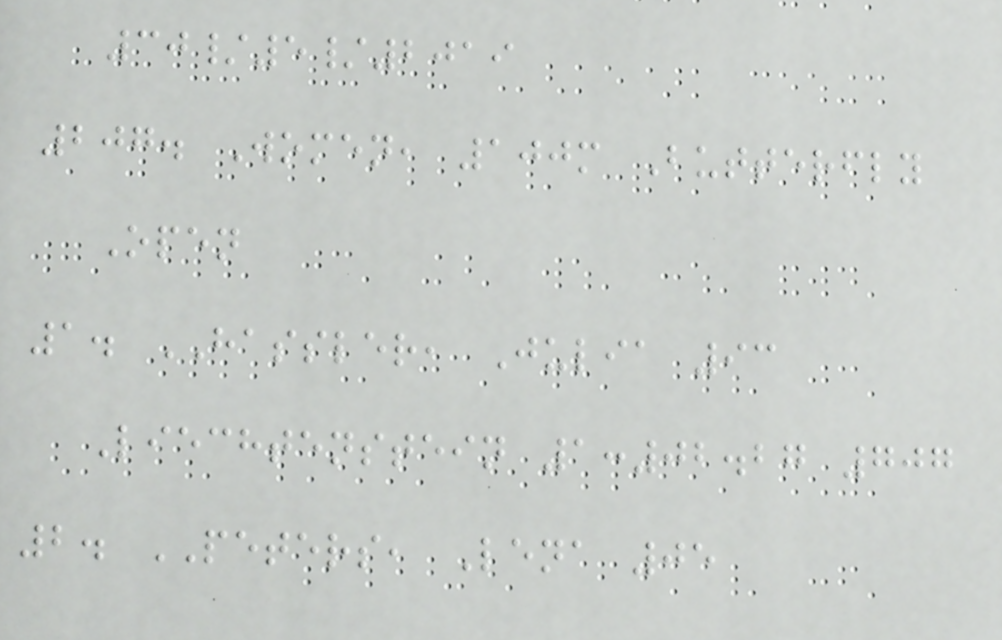30/5/2019
207. Women, 100m Butterfly
Open
1. HASSLER, Julia 93
Liechtenstein 1:02.27 707
2. PETERS, Lena 05
